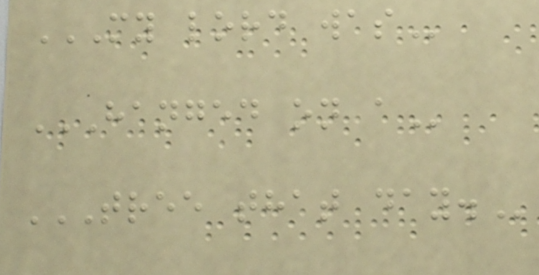MY LORD WAS
HANGED ON A
TREE THAT DAY.
